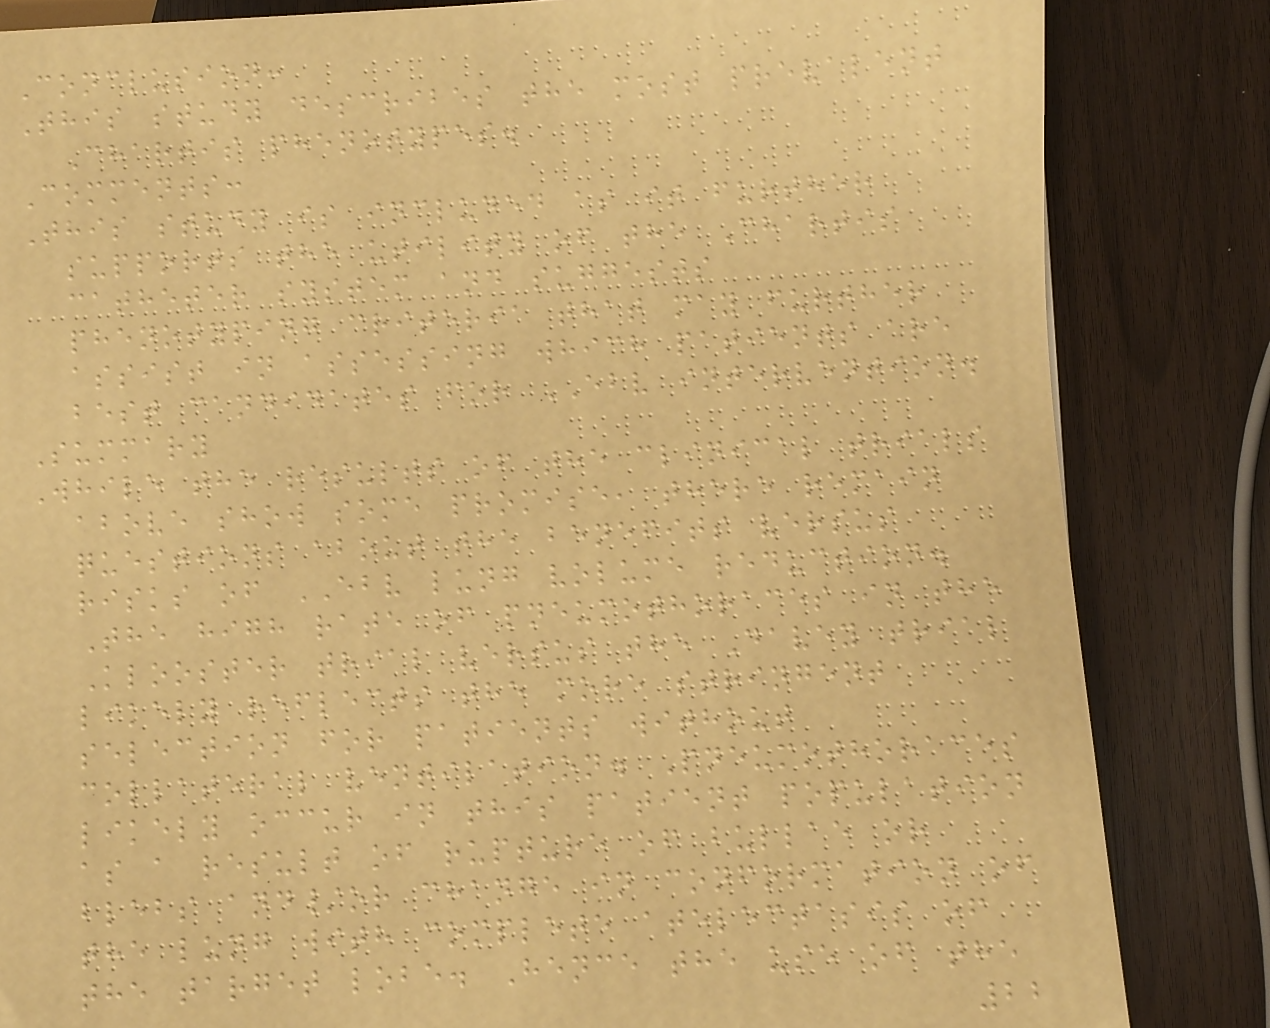Conclusion:
This study describes the most prevalent
Chartis phenotypes.
Comments:
This study is included as it further
supports the utility of the Chartis
catheter system and suggests
phenotyping criteria that may further
assist in assessing which patients are
best candidates for EBV intervention.
Summary
While the results of the clinical trials
above show some promise, there remain
questions about the benefits versus
risks of EBV lung volume reduction.
The high rate of pneumothoraces in the
Klooster trial versus the Davey trial
likely reflects the more stringent
selection for patients without
collateral ventilation. Pneumothoraces
likely occur in this patient population
as a result of rupture of bullae or
blebs and/or change in conformation of
the lung with complete atelectasis of
the target lobe. Hence the use of the
22
